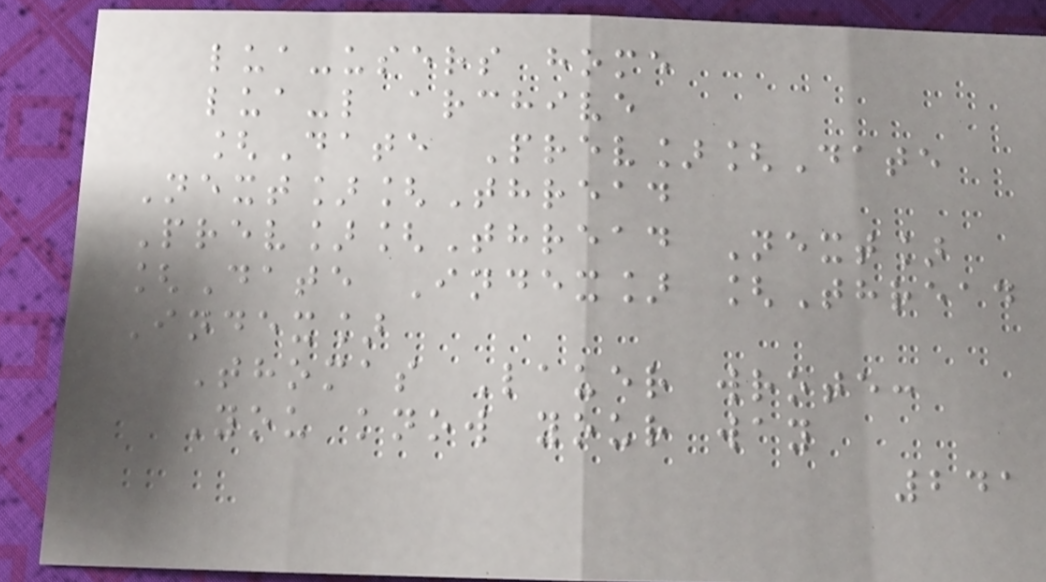lua-users home
lua-l archive
[Date Prev][Date
Next][Thread
Prev][Thread Next]
[Date Index] [Thread
Index]
Thomas Lauer wrote:
You know your way
241
